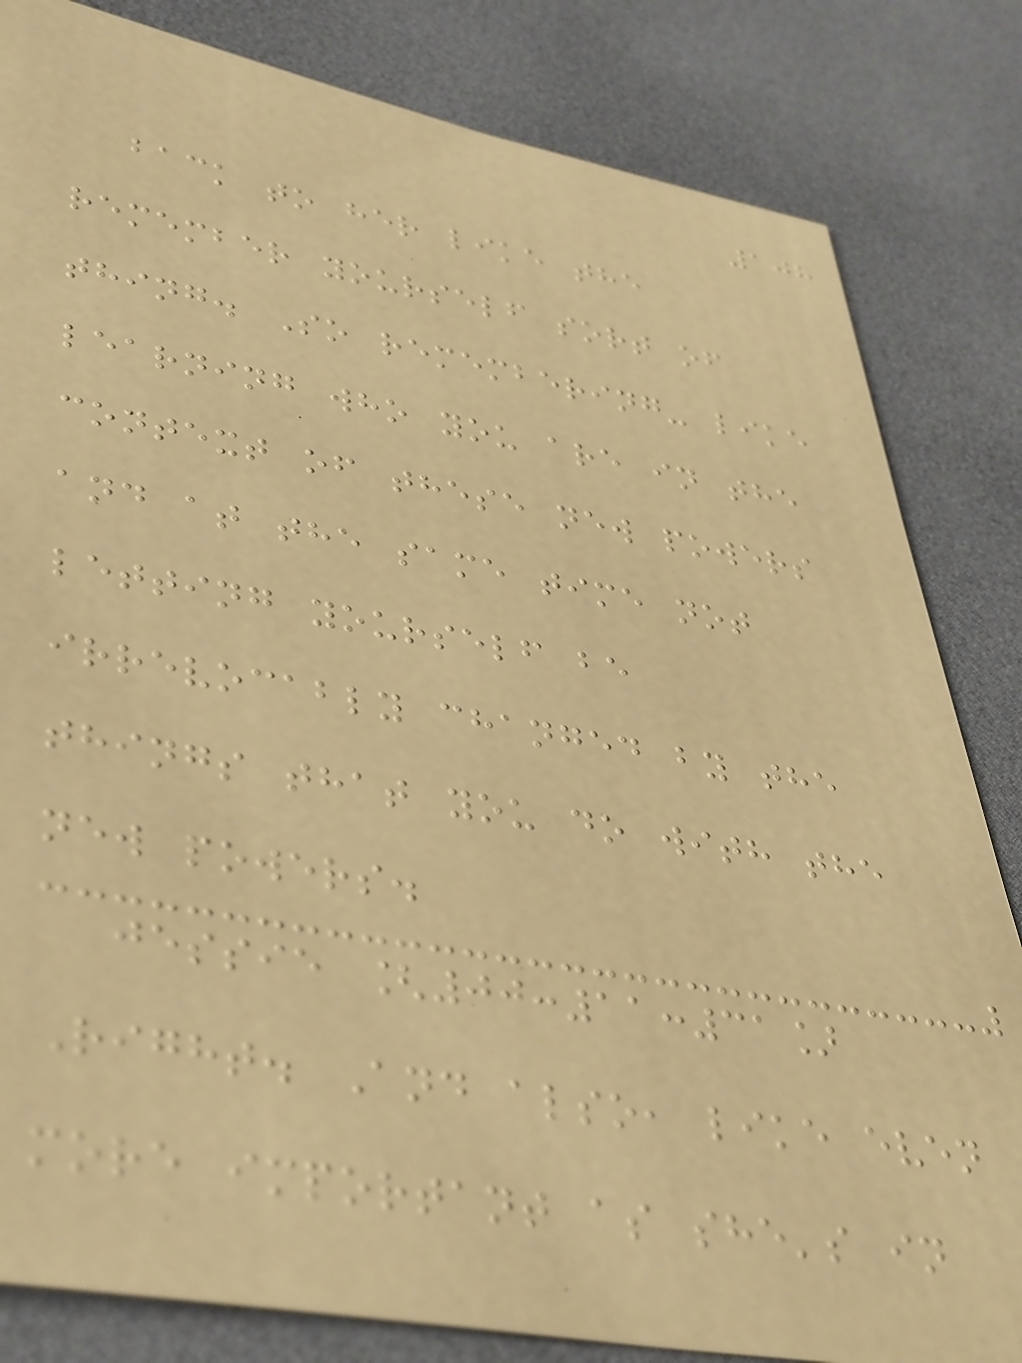108
back to her like the
remember yourself sort of
thing. So remembering- like
learning who you are in the
context of these new powers
and at the same time not
letting yourself be
irrevocably changed by the
things that you do with the
new powers.
jessie [00:11:31]
Right. And also, like even
more important as she's in
